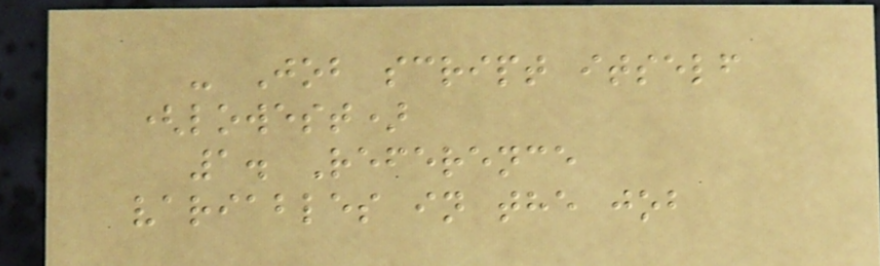- Job script itself
(lowest)
1. Reference
variables in the job
